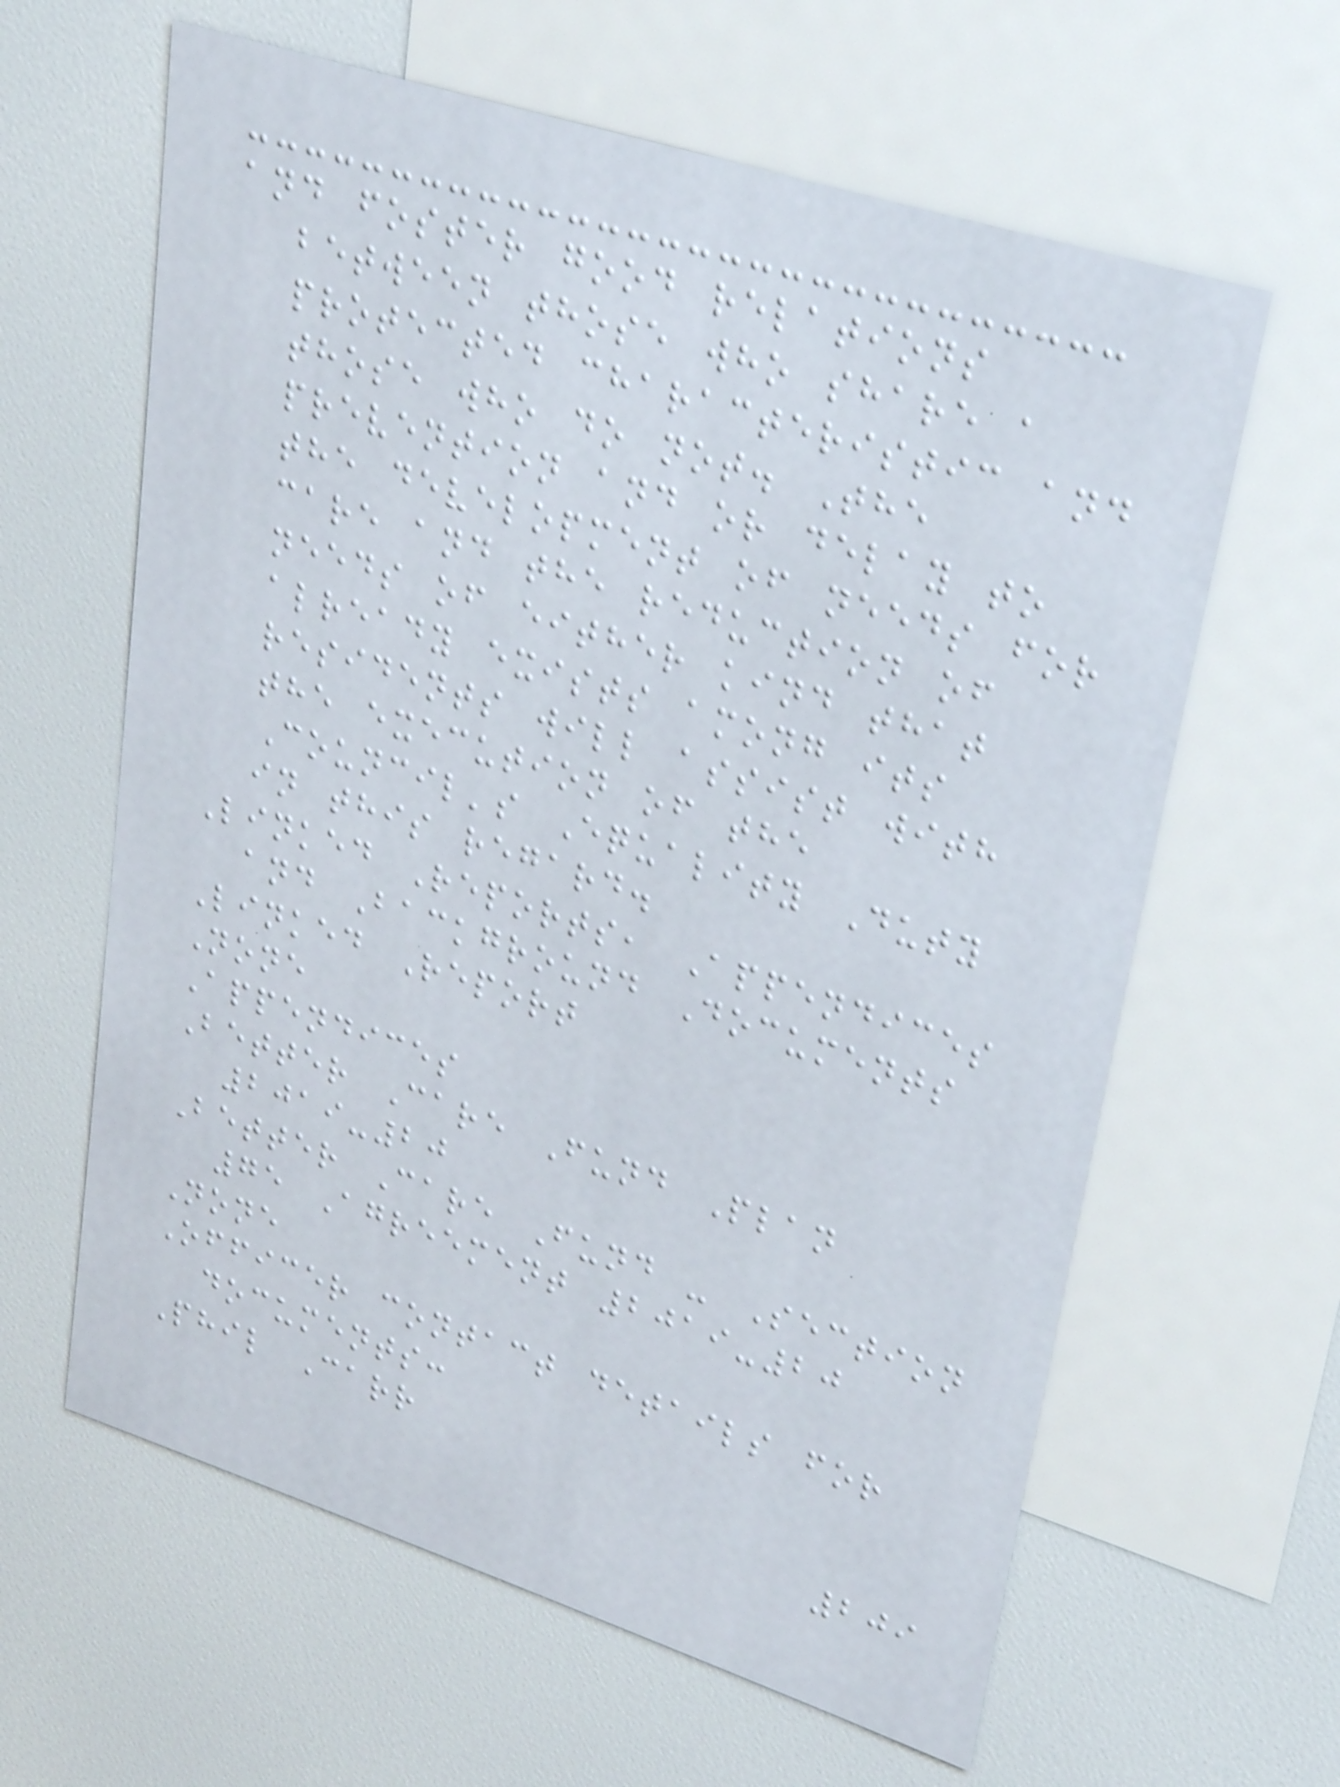and foster good relations
between those who share a
protected characteristic and
those who do not. The
prevention and or delay to
the development of needs for
care and the reduction of
needs of either kind that
already exists among its
residents will assist with
the execution of the
Council's Equality Duty
in this regard.
Linked Reports, Appendices
and Background Documents
Linked Report
None
Appendices
Better Care Fund Plan
2019-20
Better Care Fund - Section
75 Agreement 2019-20
None
Officer contact details for
documents:
Phil Carr
209
